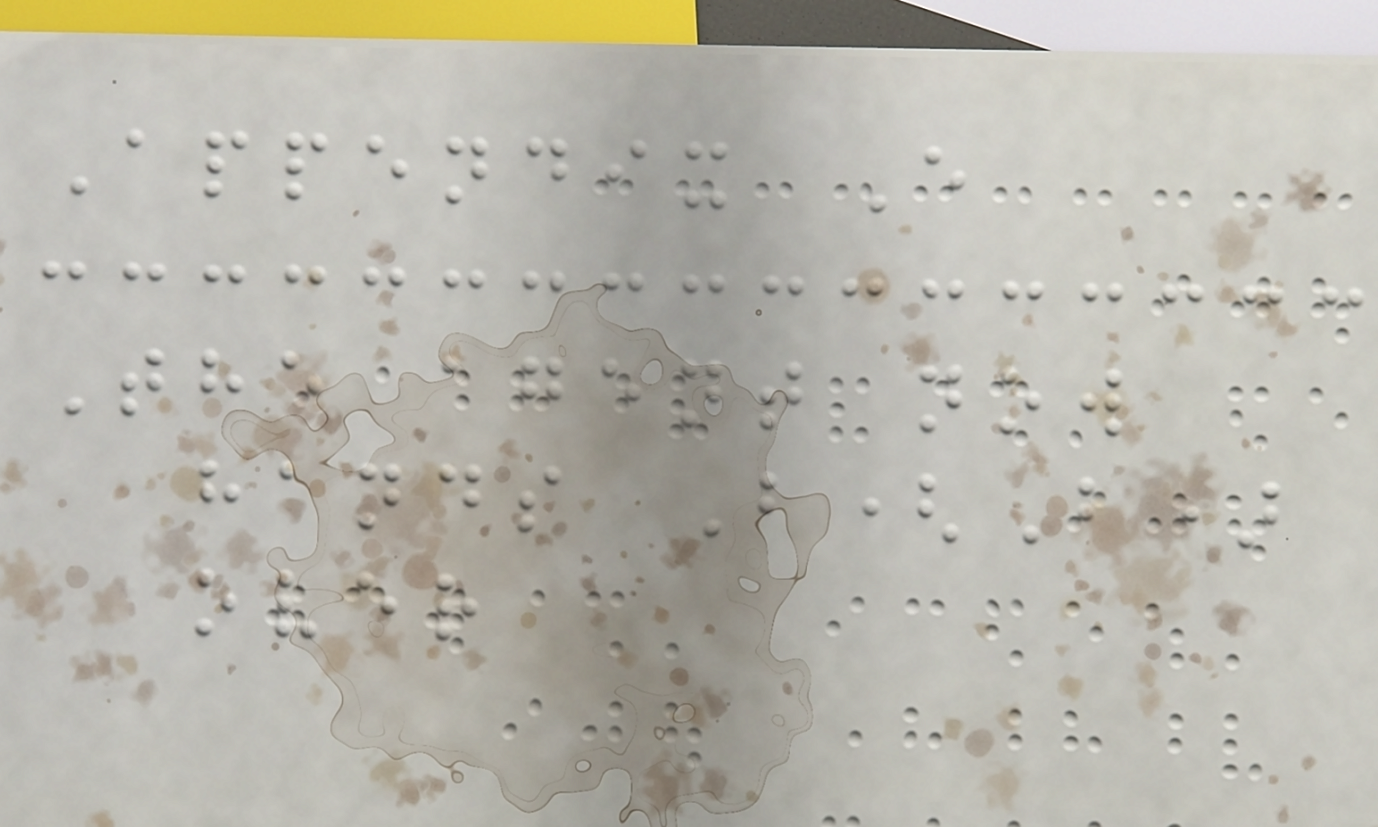Appendix E
The agent now
hands B(B)
over
